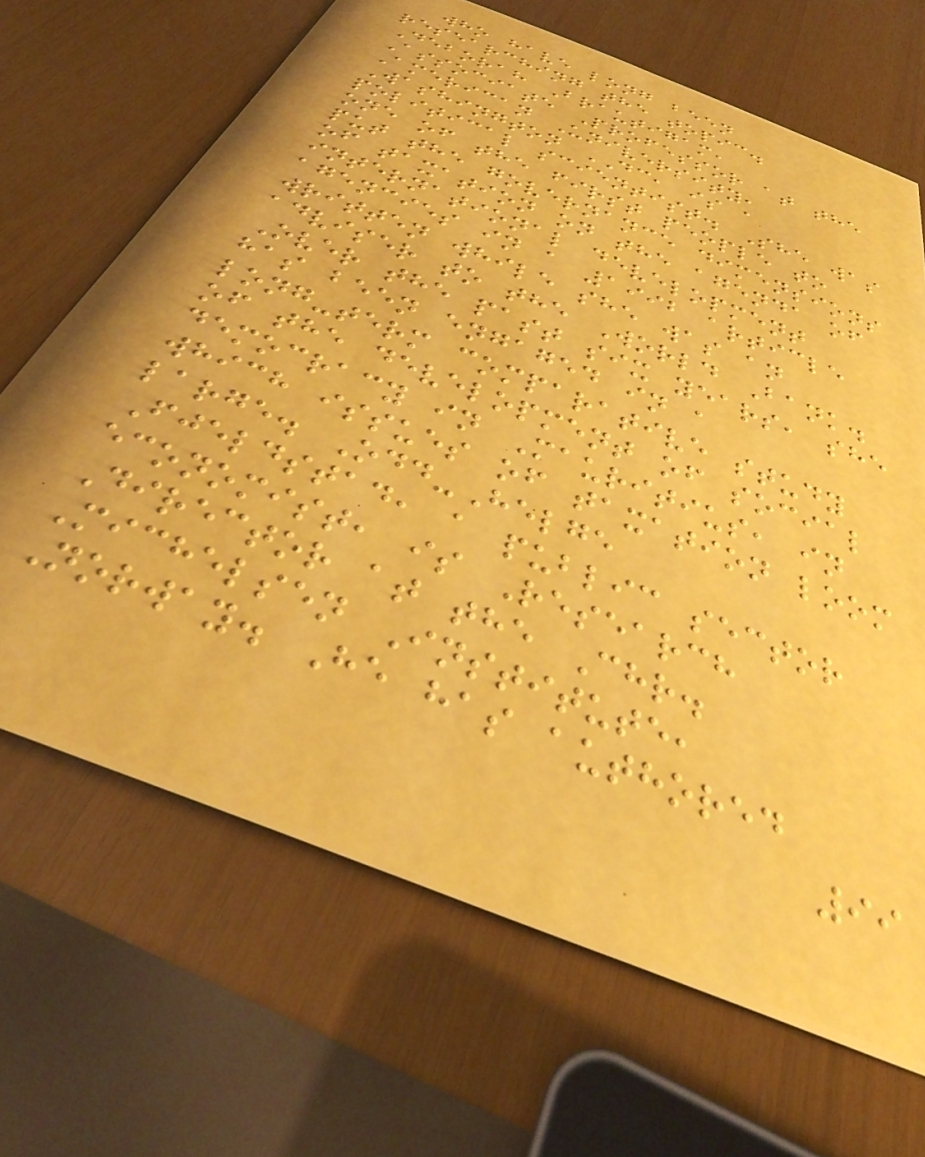who have long been
researching the topic.
Deborah Brautigam,
Associate Professor at the
American University,
Washington DC, is a
political scientist. She was
one of the first people to
put the governance dimensions
of taxation on the agenda of
international development
agencies in a 1992 article
written while she was an
adviser to the World Bank.
Over the past six years, she
has been engaged in a
long-term comparative study
of the development of social
democracy in Mauritius, in
which issues of taxation loom
large. Odd-Helge
Fjeldstad, a public sector
economist, is Research
Director at the Chr.
Michelsen Institute,
Norway. He has authored
99
